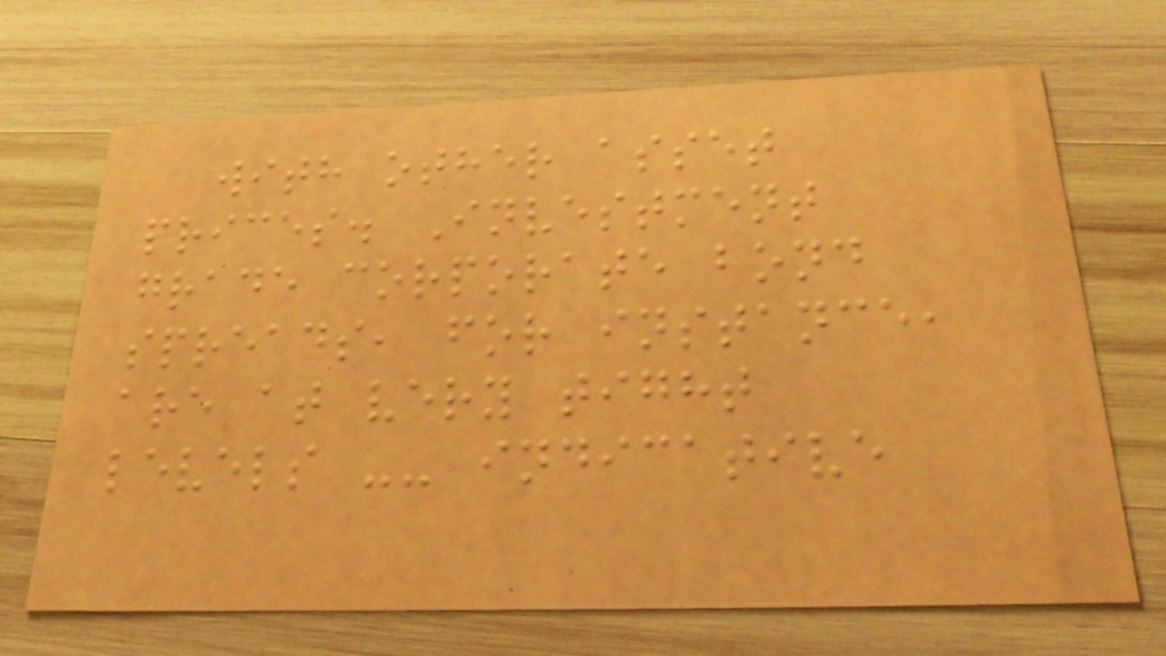with other asset
prices. Investment
grade corporate bond
spreads, for instance,
are at very tight
levels -- indicative
